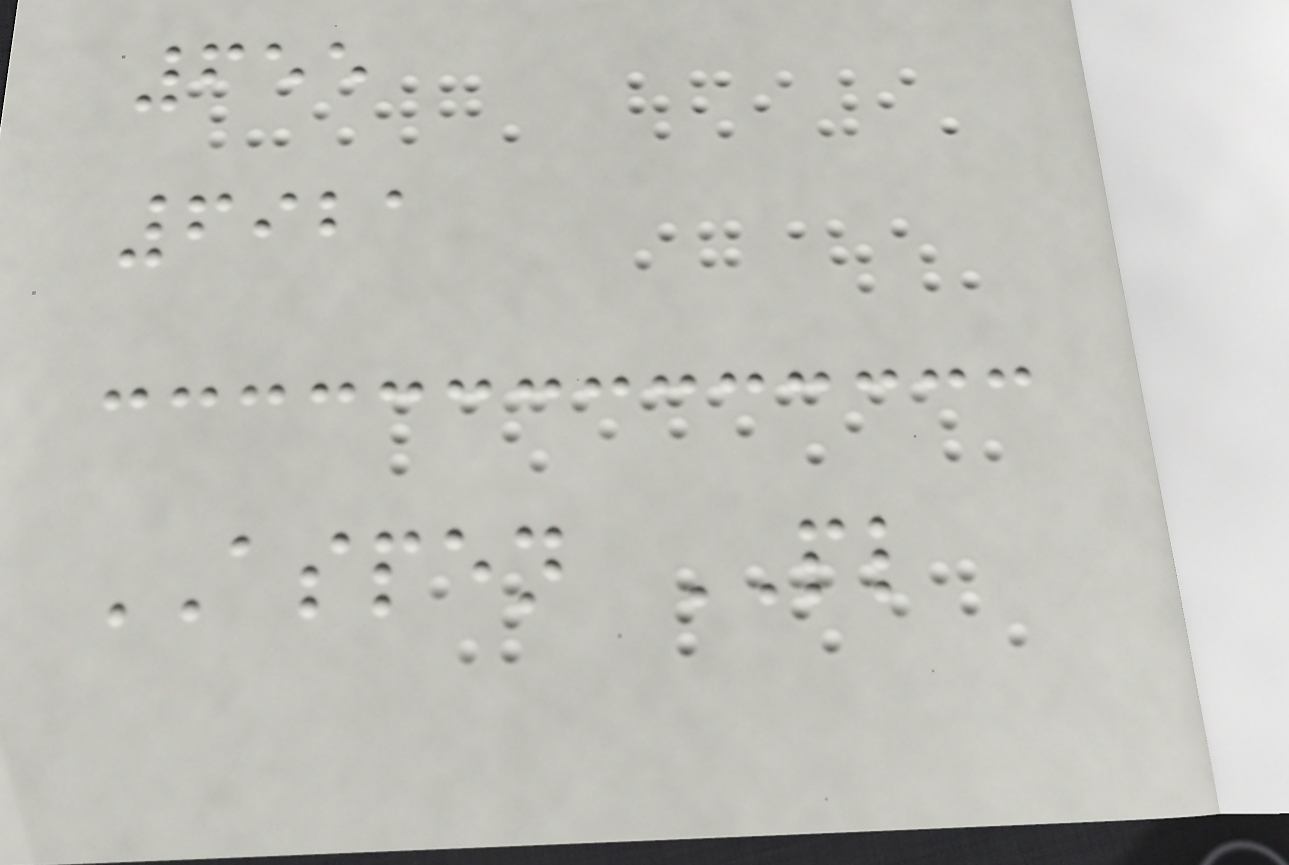655
6921
ASPEN PL
